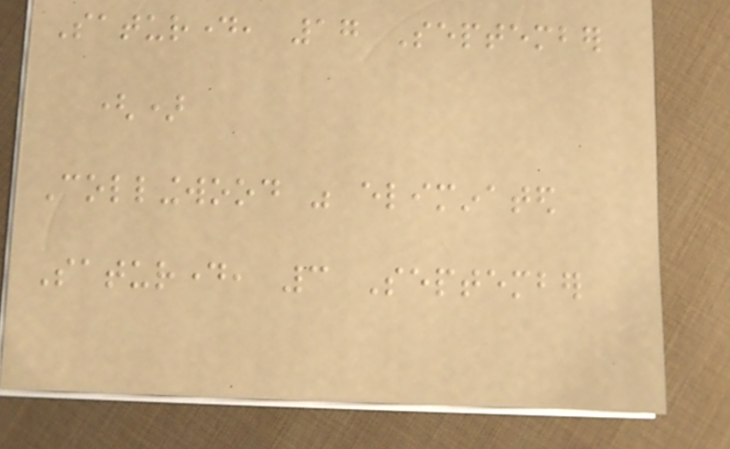Saturday, 17 September
()
Collingwood was eliminated
Saturday, 3 September
